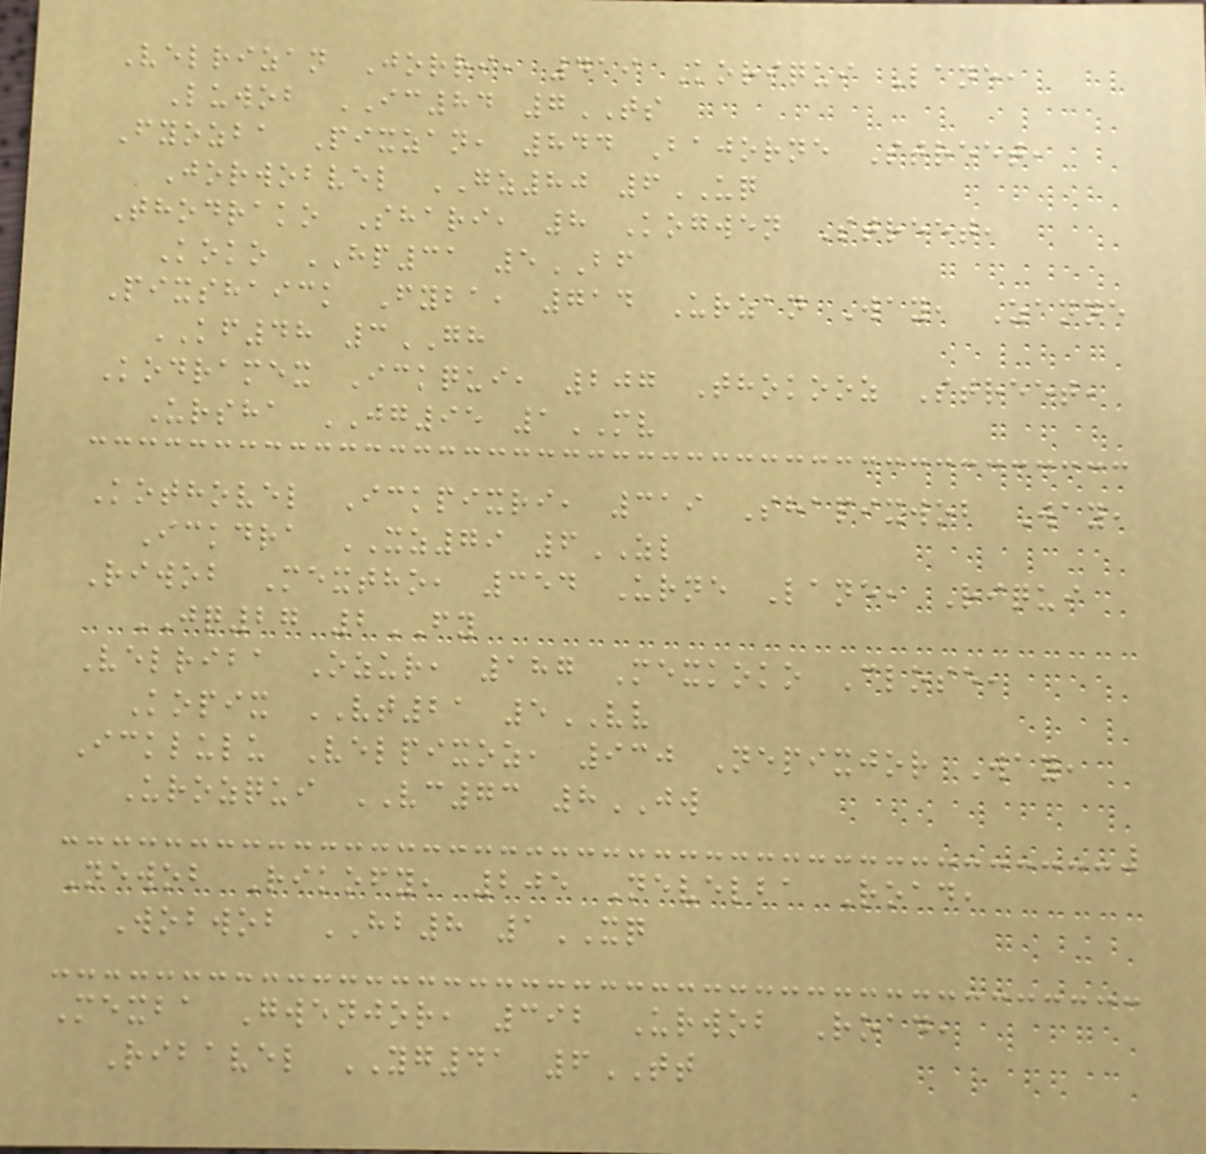Velrizan Jorri, 419 Koriqui Lane,
Luwob IC84 7TS
Fyozba Pixzan, 844 Bajorne Street,
Jorwobvel GZ80 6UQ
Thodrako Shari, 8 Kogwen Street,
Koko HP31 5BF
Pixshaick Fyba, 714 Urzan Way, Zanne
KF48 3GH
Kodramex Ickqui, 207 Thokooz Street,
Ursha JG95 1MV
Kothovel Ickpixri, 319 Shapixwob Way,
Ickdra XZ79 6ZL
Riwob Mextho, 354 Urne Lane, Riqui
JQ27 2FY
Velriba Ozur, 187 Mexkoko Close,
Kopix VT21 5VV
Icklulu Velpixoz, 930 Nepixjor Way,
Urozqui VC73 8JW
Newob Rikofy, 205 Nevelba Road,
Wobwob HB8 1XQ
Mexba Gwenjor, 392 Urwob Road,
Ribavel YG41 6TT
